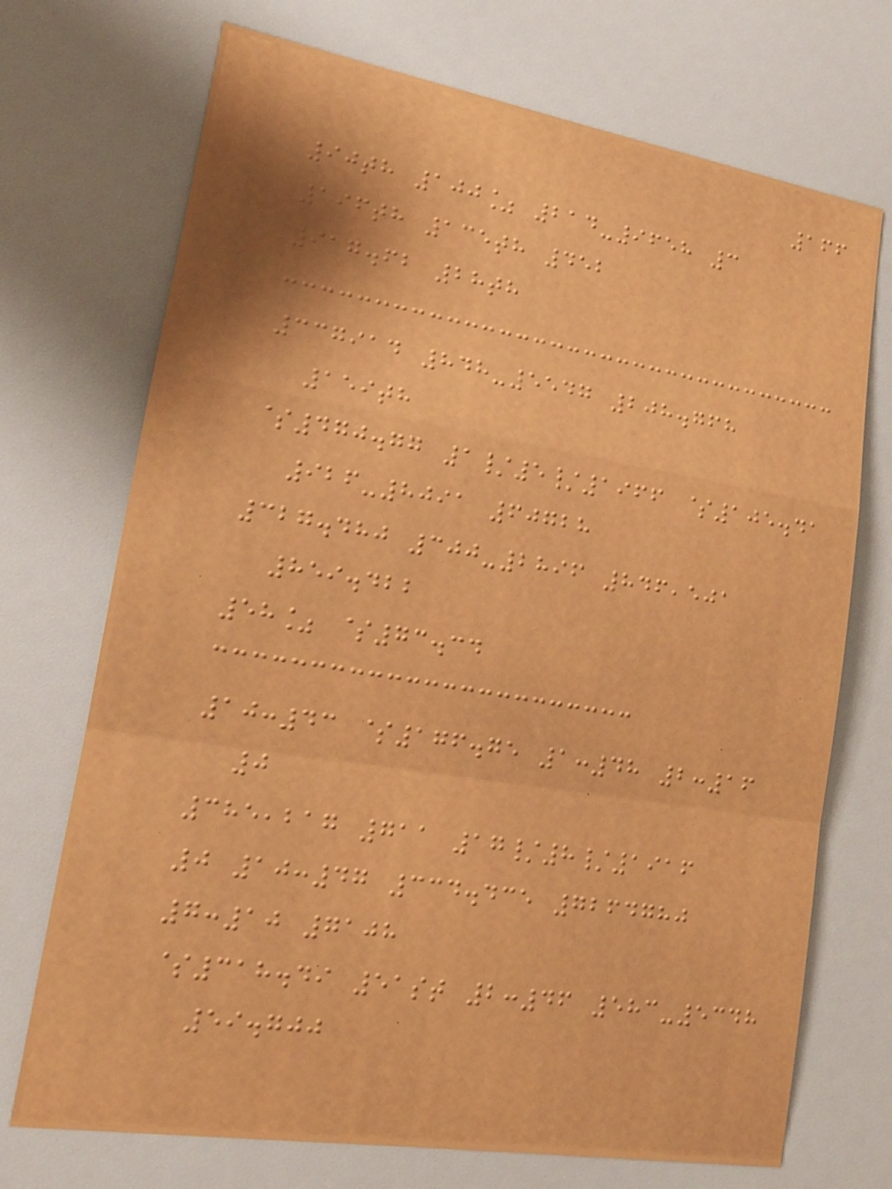166
90th 100% 214-9658 3
196th 135th 452
917.62 28th
337914 848-5547 208.768
159th
$470.77 1/5/1966 $105.41
926-8091 60728
327.480 300-2896 846,501
859.422
58% $73.34
10:43 $176.75 1:48 2:16
0
385,217 711 17/8/1916
0 10:47 334.435 7264780
7:10 7108
$318.49 51st 2:46 583-5348
59.700
